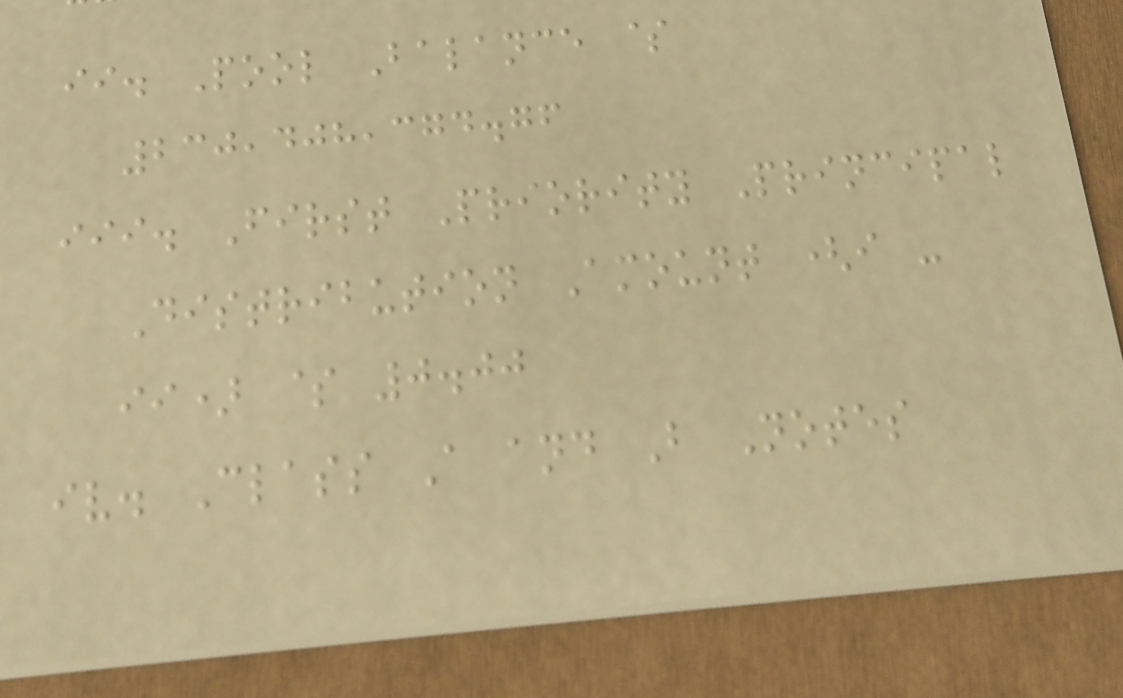ii. Pool Balance $
230,408,374.76
iii. First Priority Principal
Distribution Amount (i -
ii) $ 0.00
iv. Class A and B Notes
